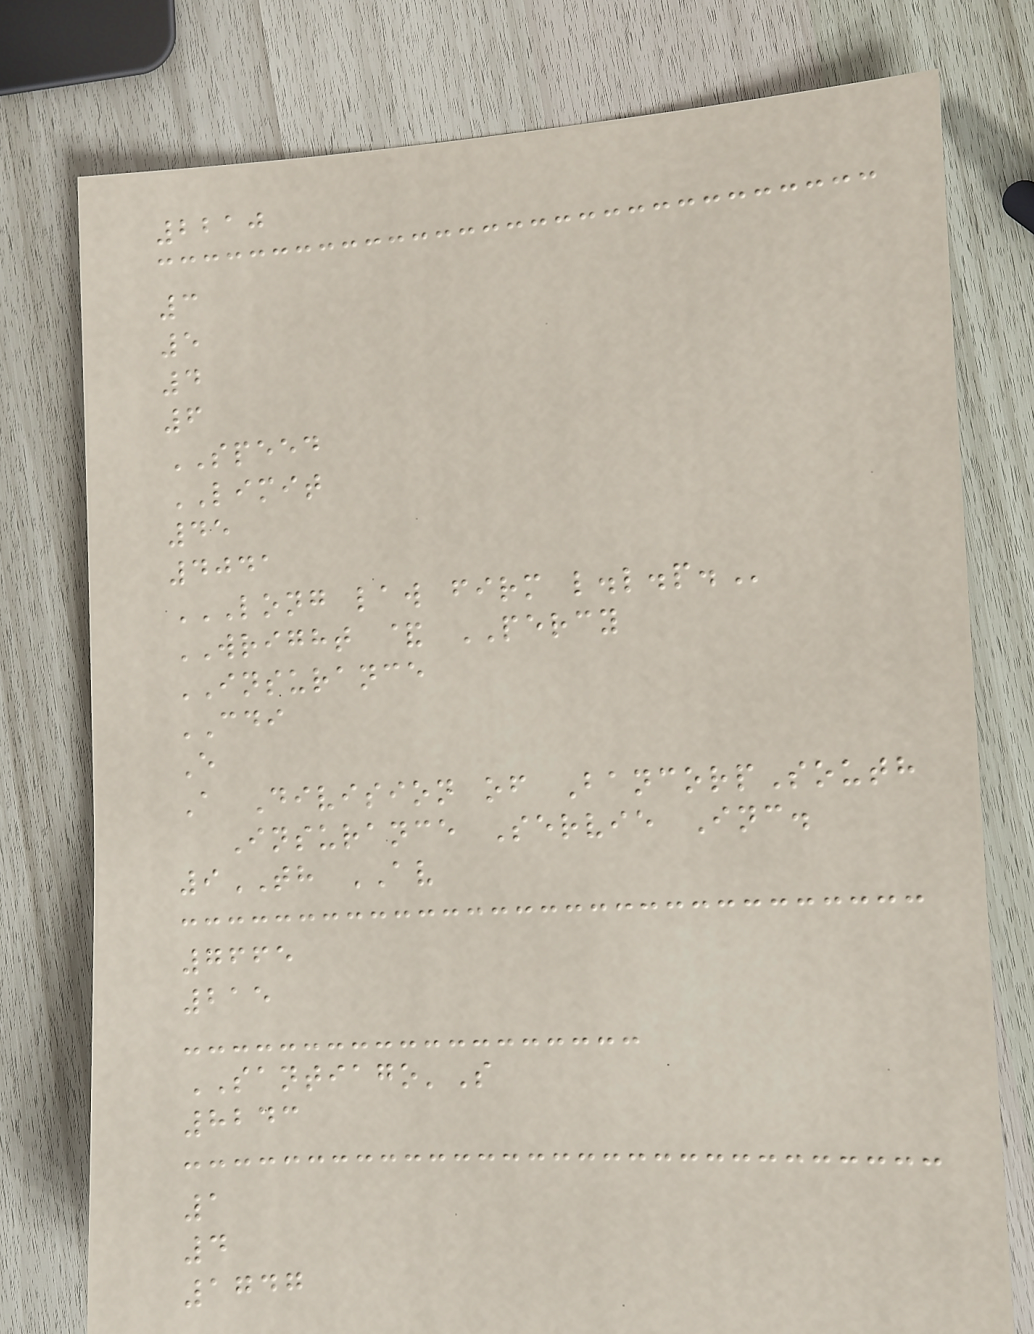2210
3
5
4
6
SPEED
LIMIT
45
4041
LONG LAW FIRM L.L.P.
WRIGHT & PERCY
INSURANCE
CDI
E
A Division of BancorpSouth
Insurance Servie Inc.
9TH AV
7665
215
SANTIAGO'S
8243
1
4
1747
